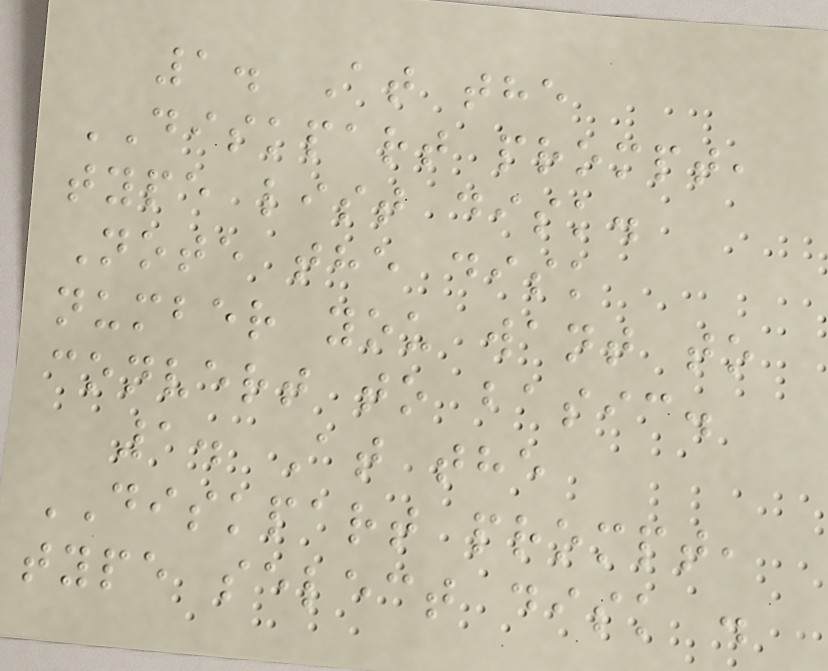1. At the
DISKPART prompt,
type list disk.
Note the disk
number you want to
convert to basic.
1. At the
DISKPART prompt,
type select disk .
